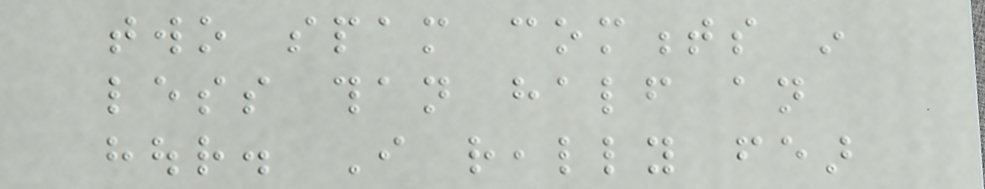two spam comments in
less than half an
hour. I really fear
